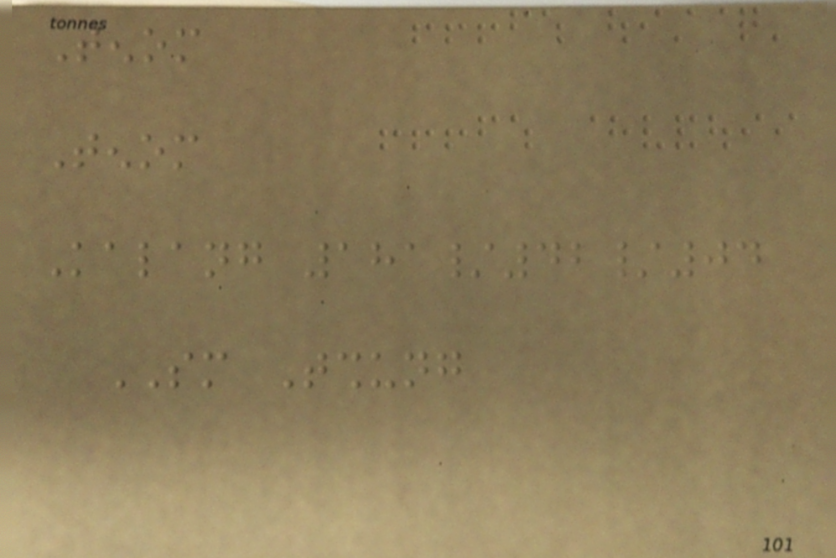Tenom
Tenom
Kalang 181/42/04
SM Tshung
